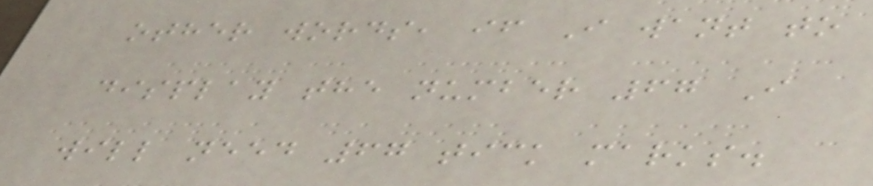other words, if I want to
display the number 67 I
will need 67 tick marks.
